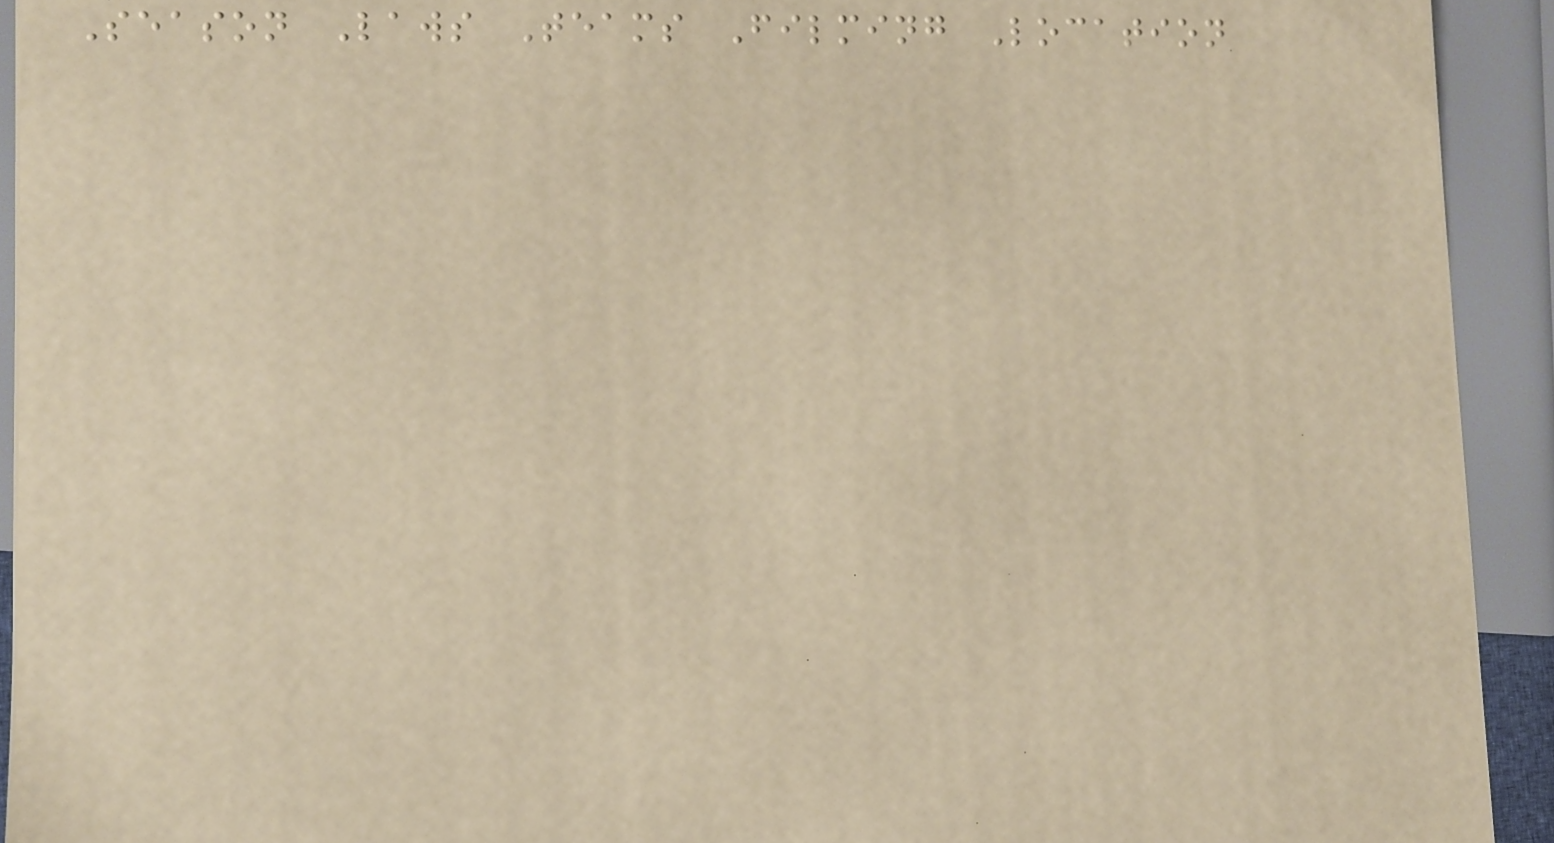Season Laws Teams Filming Location
